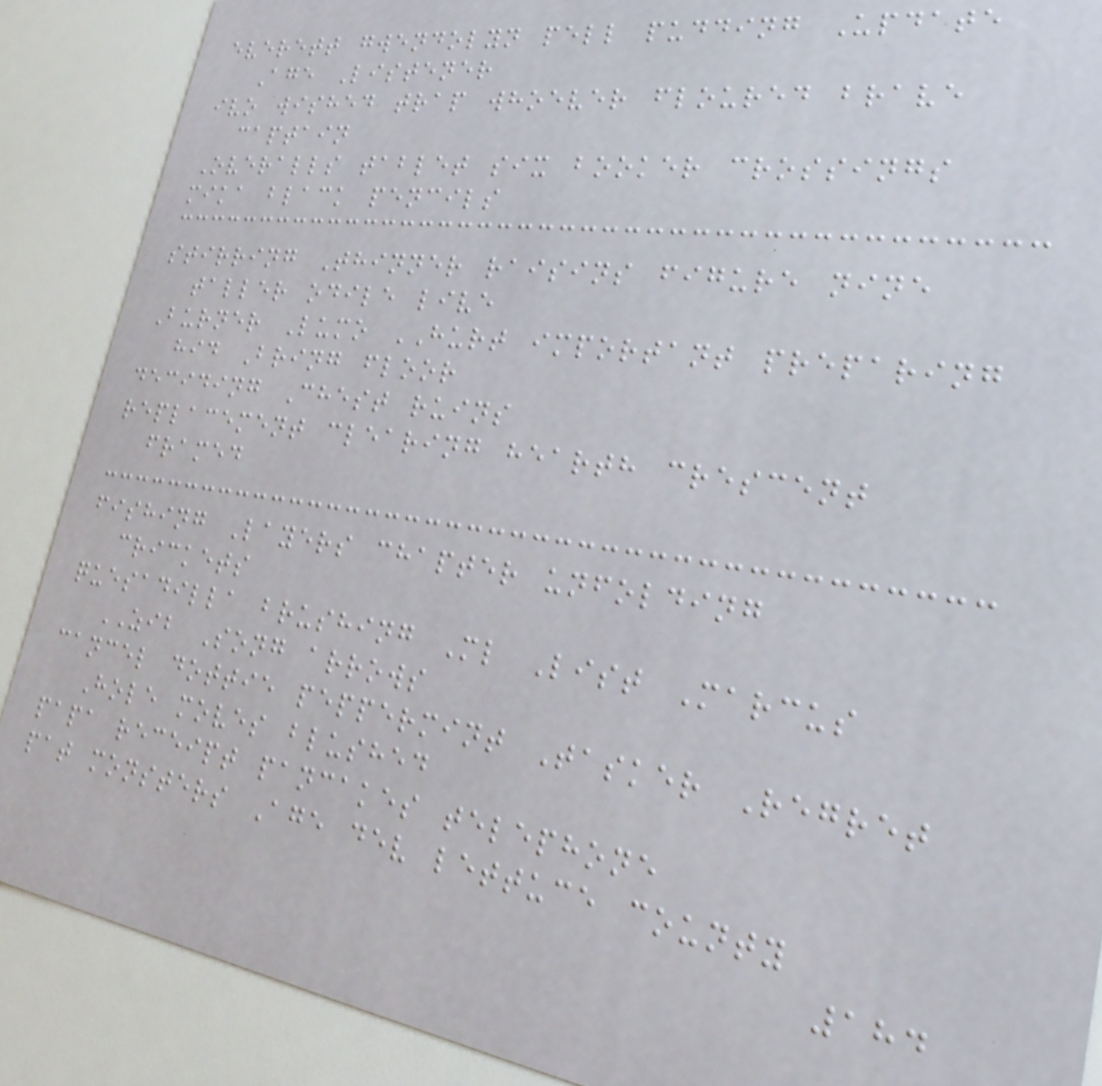everett gwendolyn pell pudding Update
Age Listener
ivo wished trap whoever floured brave
captain
Overalls tablet six booker crossings
mika black pencils
stirring Thinner raisins figure nine
taller odile live
Burner Lumo HURT important preparing
hid Bring floor
deciding Chest ruins
replacement clearing hearth crescent
framed
fishing Layers chapter unfolding
crickets
quesadilla brushing Ml List Marcus
ZIB Song arrows
cancel dottie peppermint Tasker Regret
Hole moves blushed
papa receipt pancakes telephone
pat monsters Age dev lettuce county
184
